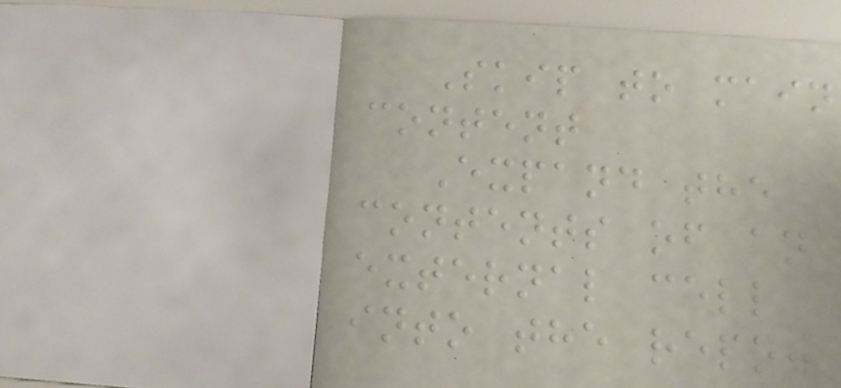Skip to main
content
Expand the
contents of an
external cell
into the repo.
